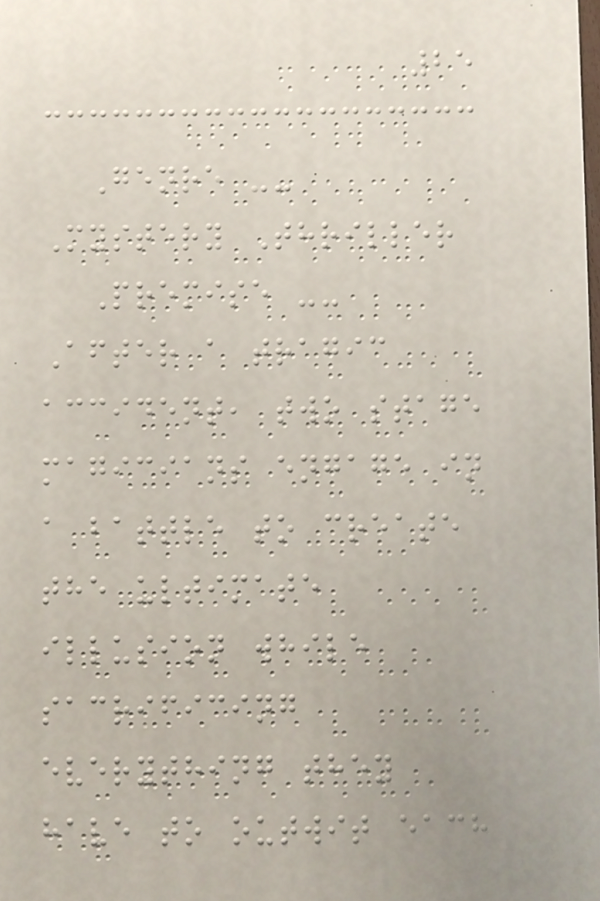25
Genre --
Mystery Thriller
Premise --
After a tragic
accident, two stage
magicians engage in
a battle to create
the ultimate
illusion while
sacrificing
everything they
have to outwit each
